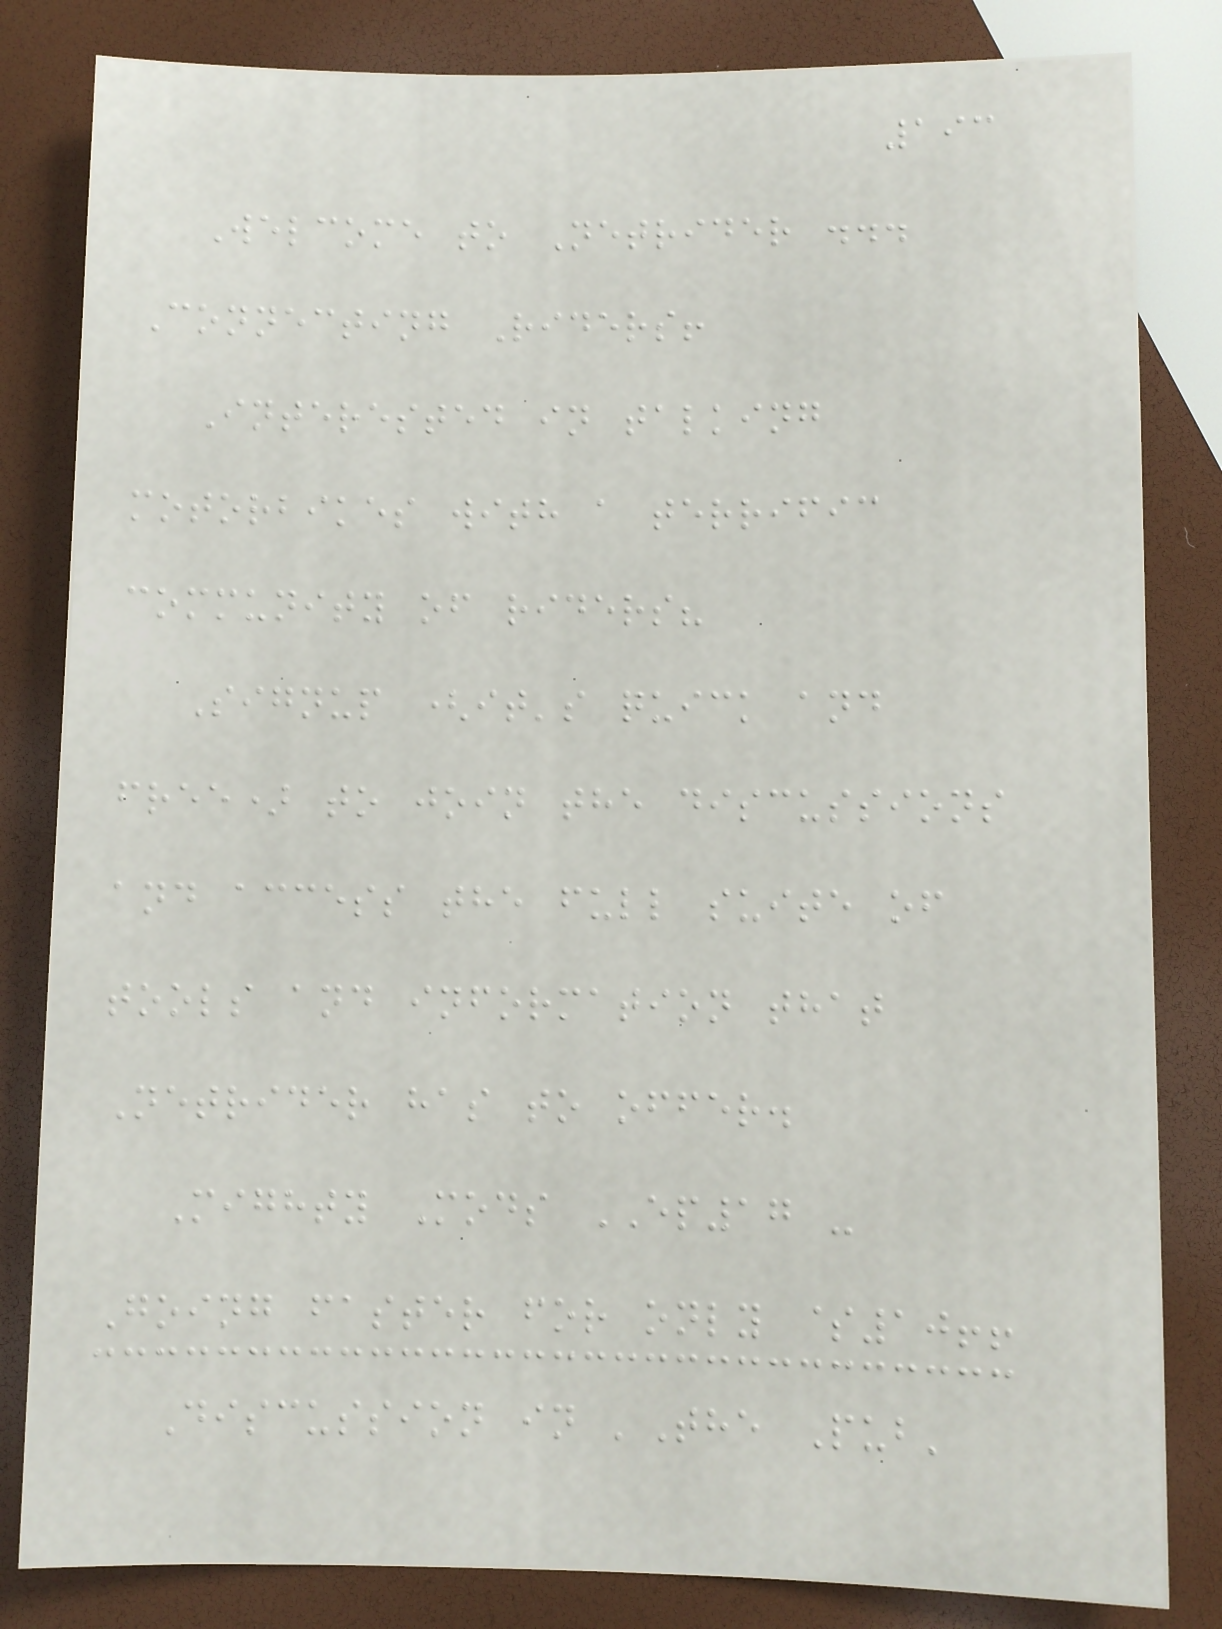193
Welcome to Netrider ...
Connecting Riders!
Interested in talking
motorbikes with a terrific
community of riders?
Signup (it's quick and
free) to join the discussions
and access the full suite of
tools and information that
Netrider has to offer.
Mighty Mods EP17 -
Going faster for only $10!!
Discussion in 'The Pub'
